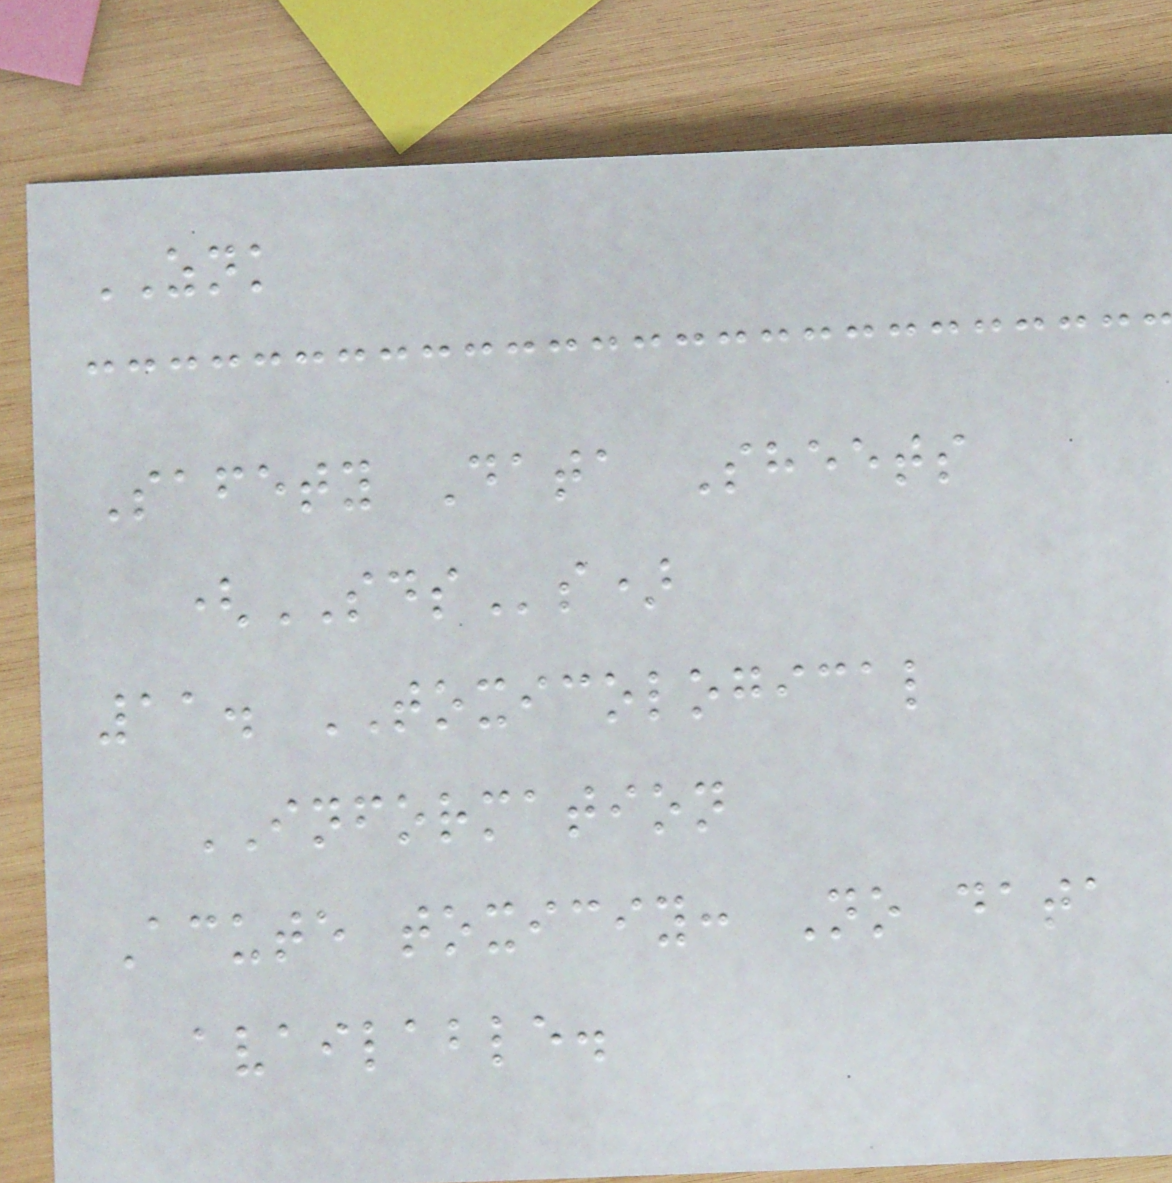ZNK
Safety Data Sheets
(SDSs)
11. TOXICOLOGICAL
INFORMATION
Acute toxiciy: No data
available.
